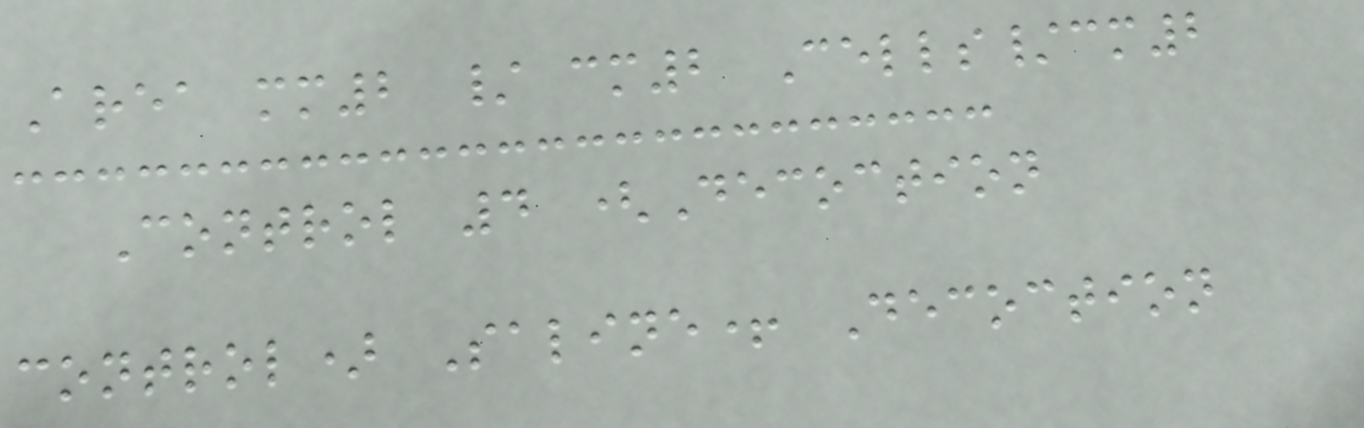Area mm2 / cm2 Cells/cm2
Control 4 (Decoction
control) Saline+ Decoction
